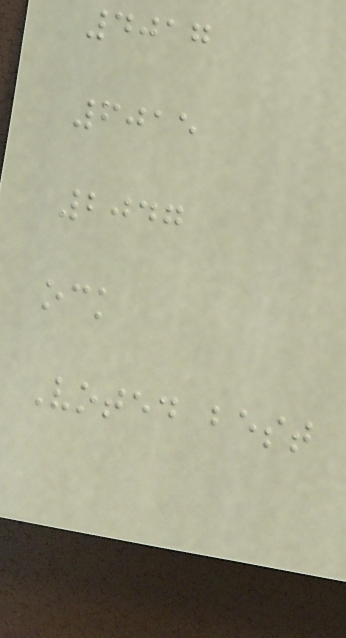4017
6015
2047
ock
Voted best
